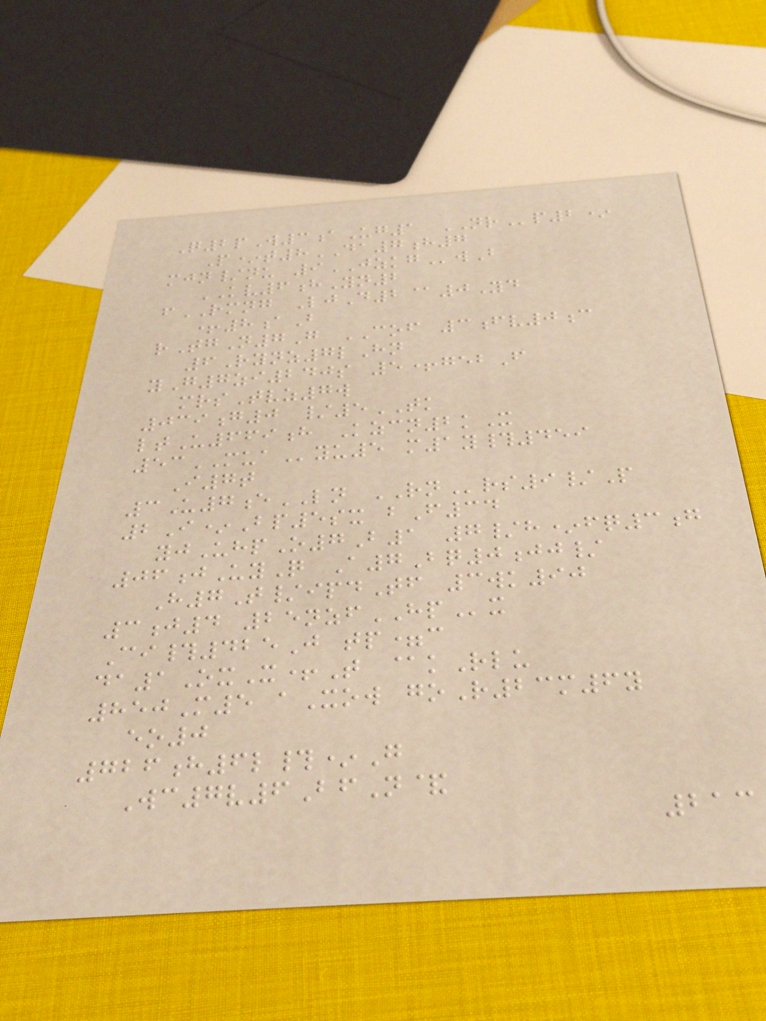Q2pW3aUg1 NRp2*
P*t8DA7h7
mjn/nu 9JZKGwB
KV6hYn2
fRMNG LjD2@0Yd
+8aB
rTgN7G COF 3fv0c
6Rynz7lHn
yG7zi240s 5+gebF
mrsTvz7w
039g0 /5TK
ltU669h Kzcn2kX
53MUAyu5 m1y#459
I7t
3U7eLN RNrs9/P
2I*Bp5sx bF34
yjUhpO7B1 7/h*fq3g
06jUyQ A7Bq0jj/
H7T/ipdTf 3wk90
3j4 25nzfHPx
Ci#425J tp=c
da1OxX+T @kRlu
850M5 aXow goR23m6y
eo0
726h6l#*G
Wc7v6BfN&
213
